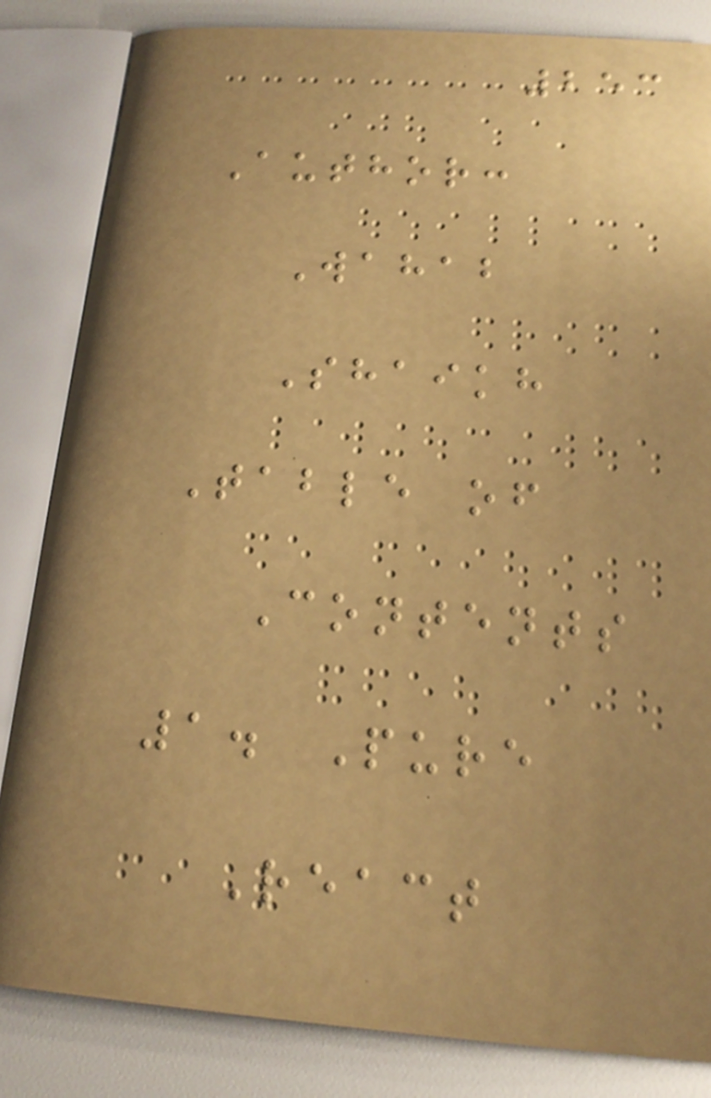253
Author:
Wahab
Shaikh
Table of
Contents
1. Pure
React
